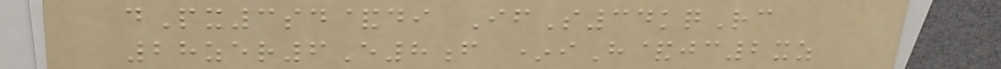dPx3sd&di IfS34kqRc
28zer6E8f *iH&jc2xz
